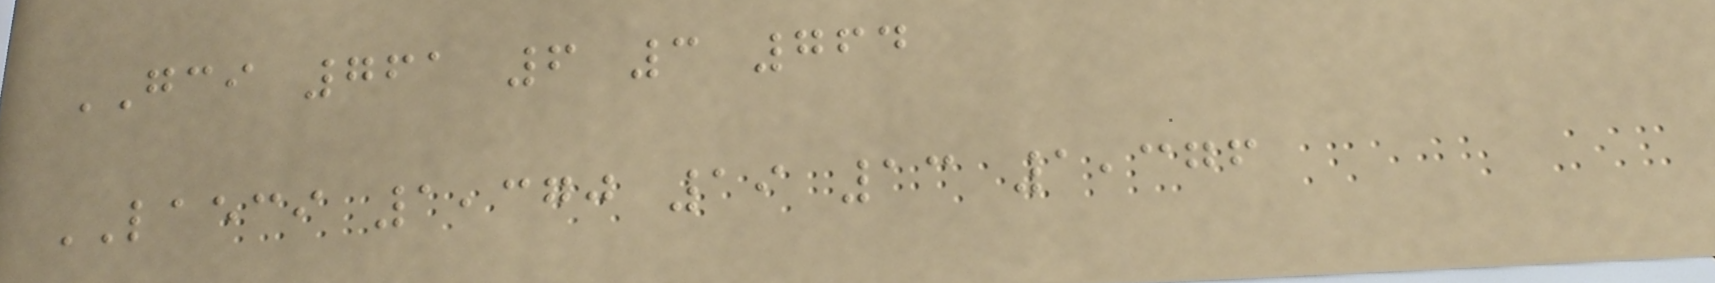GCI 761 6 3 764
LAECI 1,370 19 13 1,376
